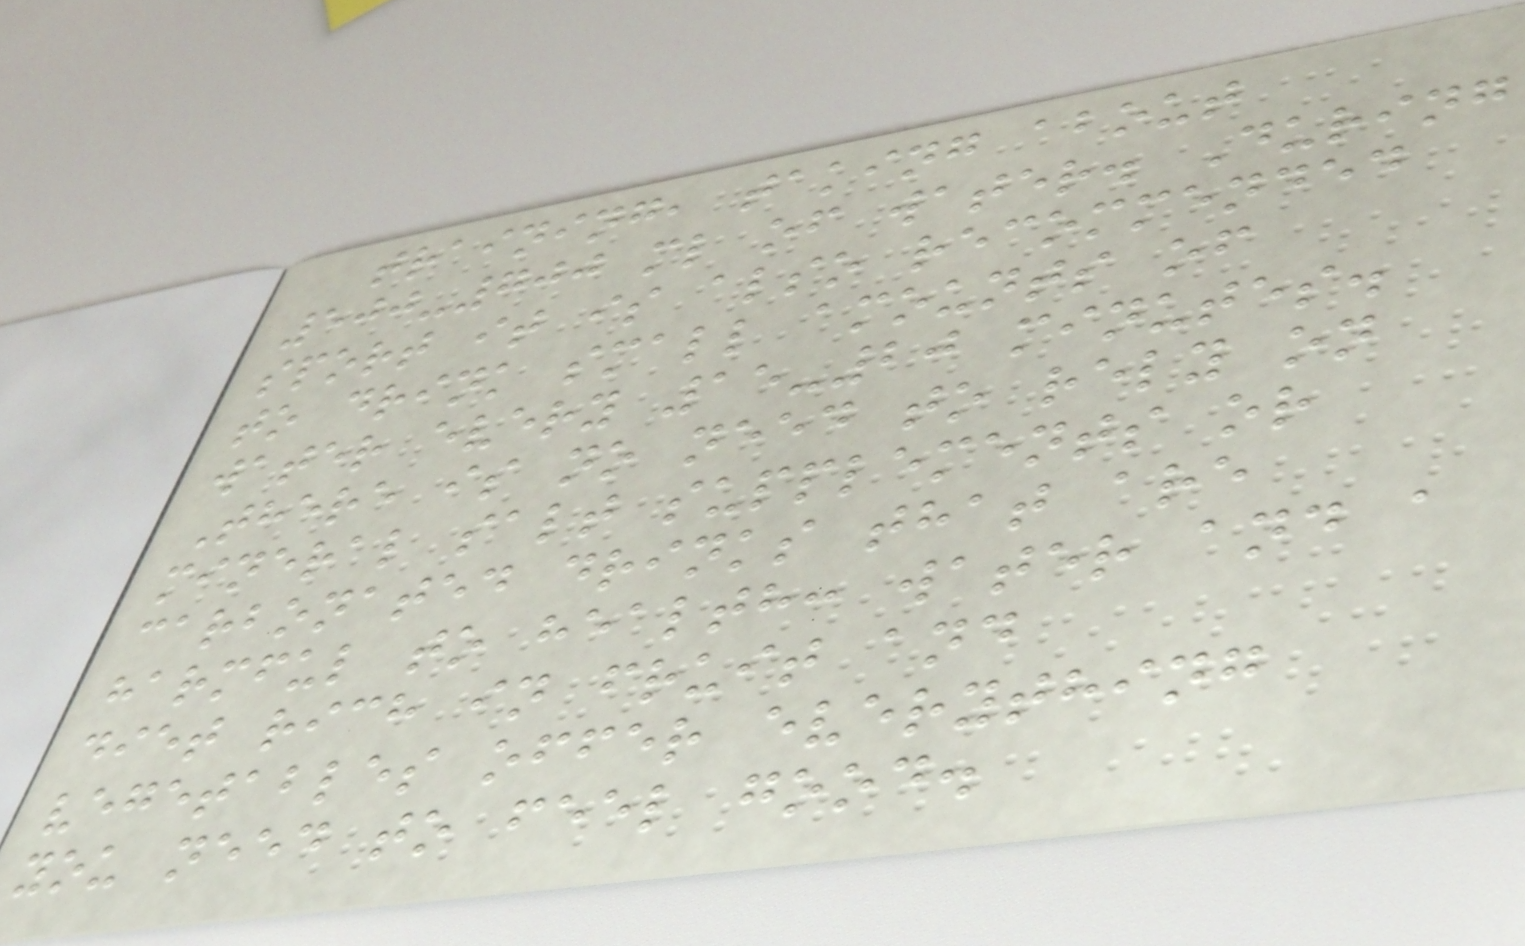training, taking about
500-700 ml of water. During
sport it is also recommended
to drink small amounts of
water every 15-20 minutes.
There is no need to rely on
mineral salt supplements or
carbonated drinks that are
harmful to health: water and a
diet rich in fruit and
vegetables offer everything
you need to feel good.
